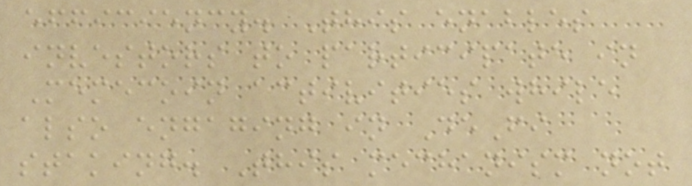efficiency. This enables
investors to participate in
Memecoin activities while
also engaging in DeFi
staking. This mechanism not
